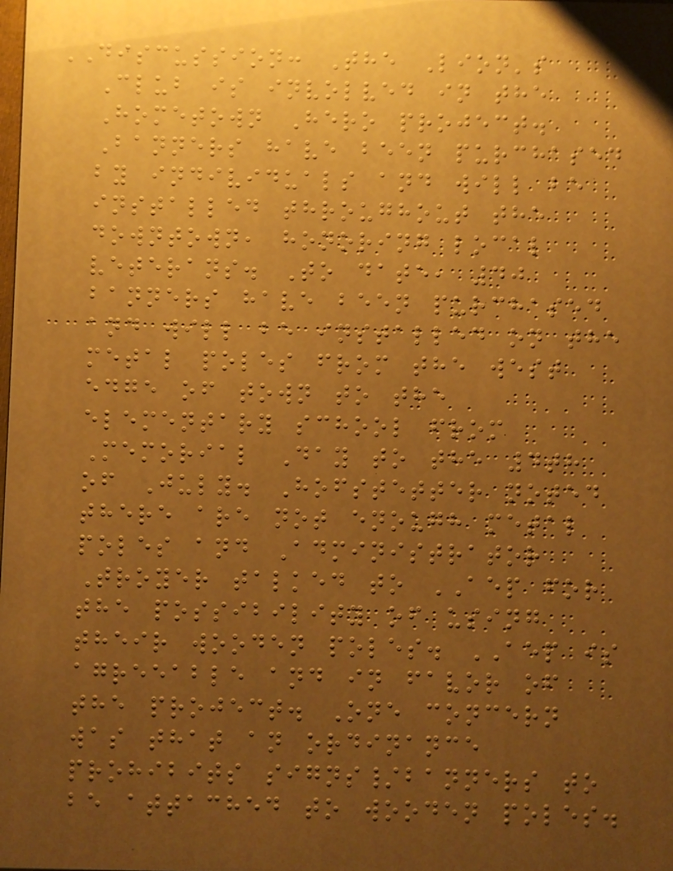DISCUSSION: The Lion's
Club is involved in the
Hometown Hero project.
Banners have been purchased
by individuals and will be
installed throughout the
downtown, honoring local
veterans. To date, 40
banners have been purchased
and will be installed on the
metal poles from the west
edge of town to the
elementary school from
Memorial Day to the 4th
of July. Hofstetter noted
there are not enough metal
poles and Administrator
Troyer talked to AEP for
the possibility of using
their wooden poles. AEP is
agreeable and in favor of
the project. One concern
was that an ordinance
prohibits signs/banners to
be attached to wooden poles.
